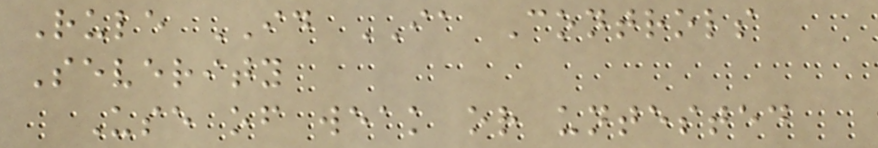Rule ID IA Controls
Severity
Use of weak or untested
